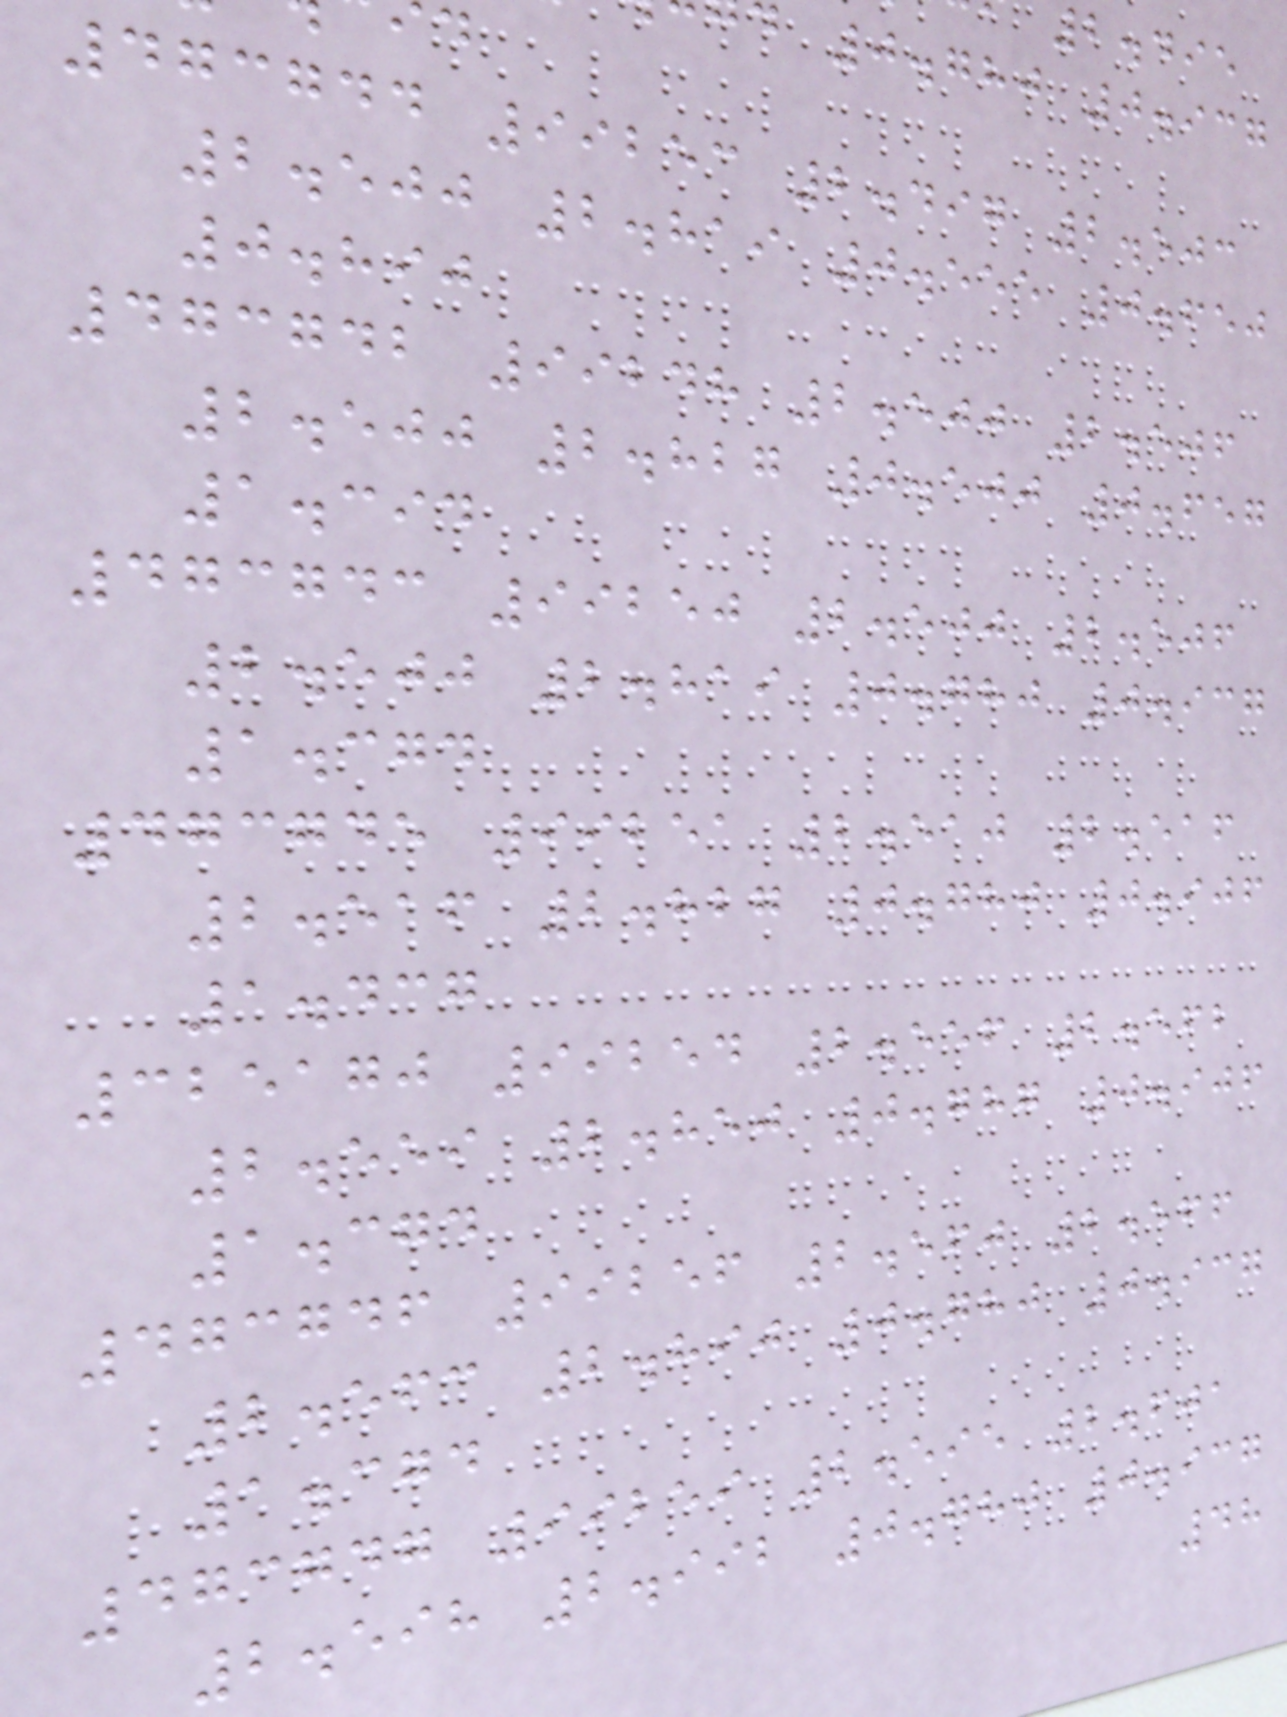d 0.780 0.937
473744 99253 2.497 2.503
2.500 2.819 0.555 0.650
0.890
473742 99248 2.500 2.506
2.500 2.827 0.500 0.657
1.394
473743 99250 2.500 2.506
2.500 2.819 0.780 0.937
1.374
473745 99251 2.510 2.516
2.516 2.827 0.780 0.906
1.437
325170 99254 2.556 2.562
2.559 2.850 0.787 0.906
1.374
473746 99256 2.560 2.566
2.563 2.890 0.780 0.937
1.374
473747 99259 2.595 2.601
2.598 2.992 0.780 0.937
48
